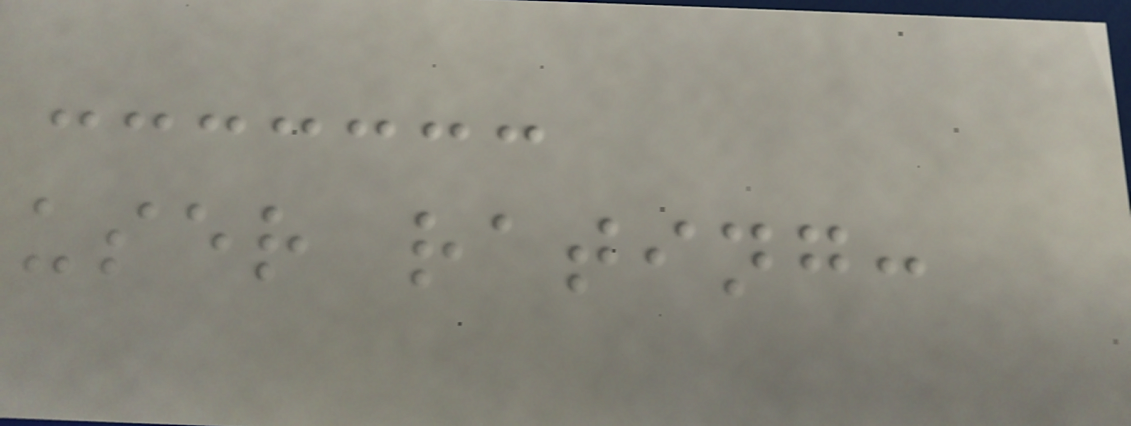user rating:
